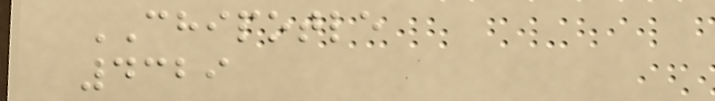CHIPOTLE
4329
